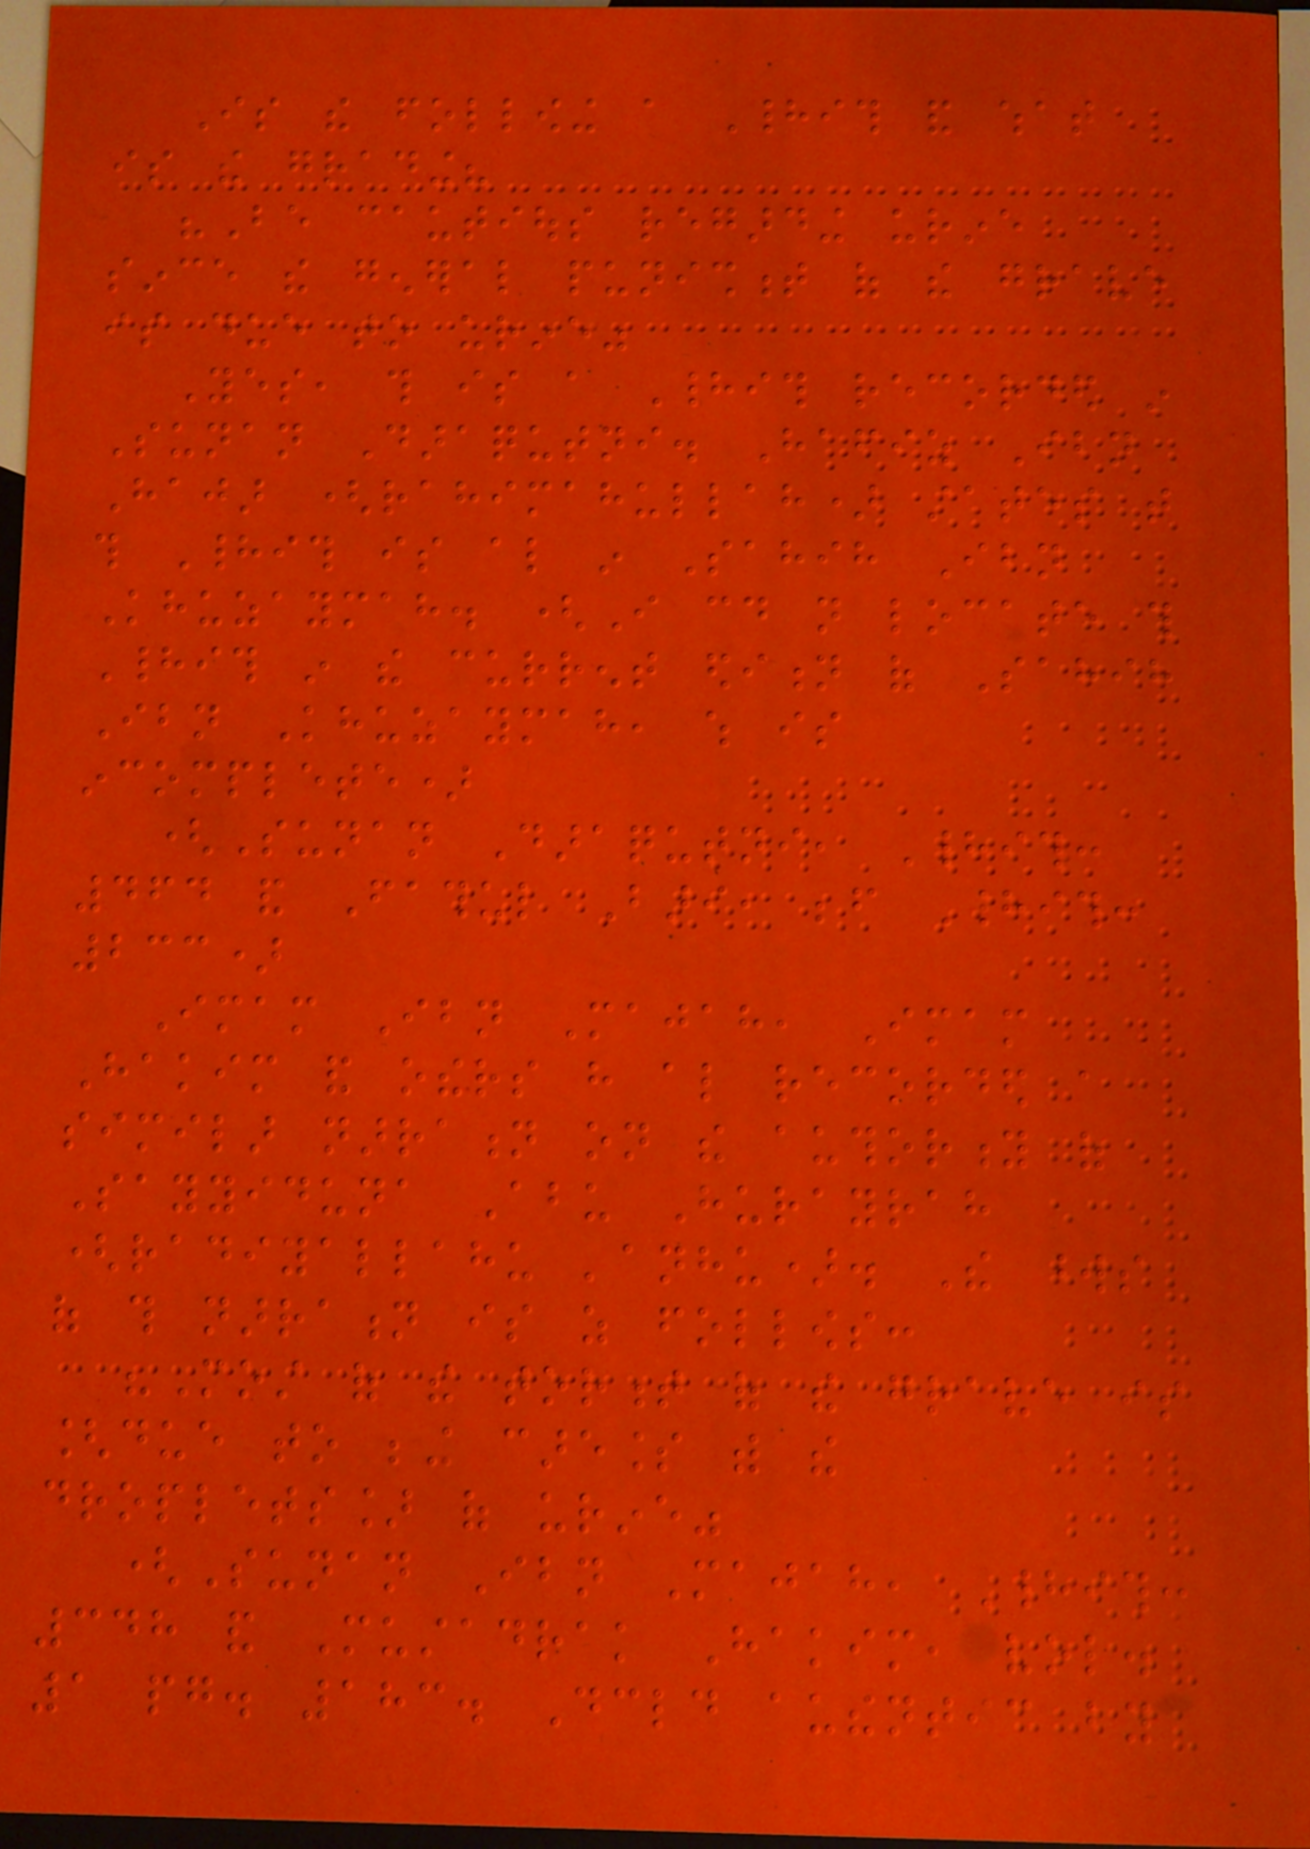Is the following a Hadith and what
is the grading?
"Be cautious regarding urine
since the general punishment of the grave
is due to urine"
Yes, this is a Hadith recorded in
Sunan Daraqutni. Hafiz Ibn
Hajar (rahimahullah) states that
this Hadith is also in Sahih Ibn
Khuzaymah. (I could not locate this
Hadith in the current edition of Sahih
Ibn Khuzaymah, which is
incomplete)
(Sunan Daraqutni, Hadith:
464 and Fathul Bari, before Hadith:
233)
Imam Ibn Majah, Imam
Hakim and others have also recorded a
similar narration on the authority of
Sayyiduna Abu Hurayrah
(radiyallahu 'anhu). The words
of this narration is as follows:
"Most of the torment of the grave is
[due to being careless with the
droplets] of urine"
(Sunan Ibn Majah, Hadith:
348 and Mustadrak Hakim, vol.
1 pg. 183. Declared authentic by
